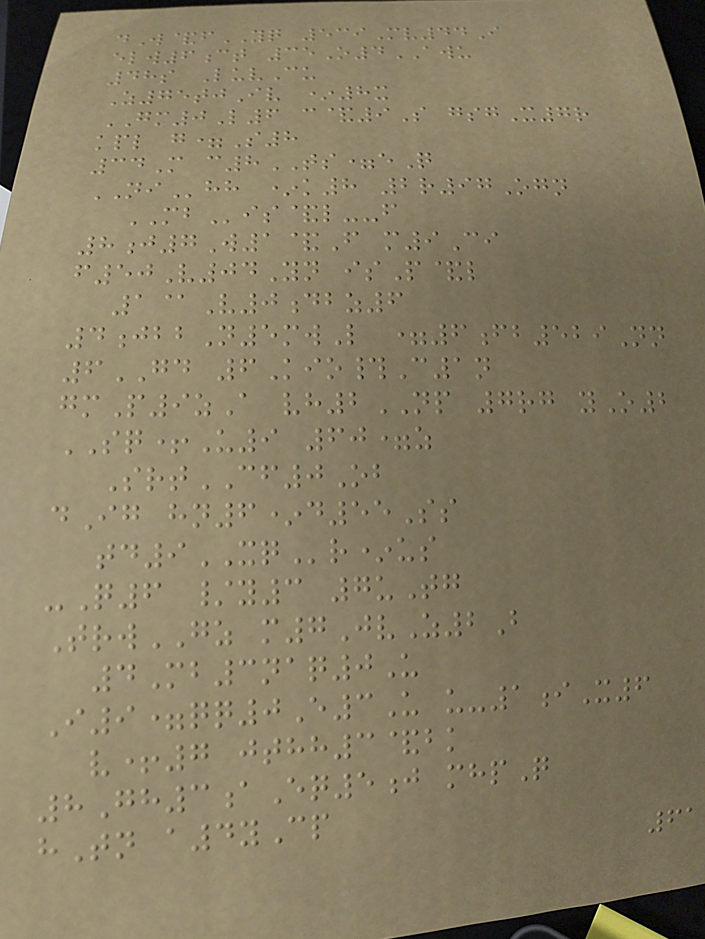dW&fYQ 539Mv44I
elw6ct 35O4AWU
48s LuvCu
Z75tjIv *8x
GM0L6 c&9S gsgX7r
kpl g=S8
34M c8TS=eQ
NIhh *k8 2r97Ogn
MBis&l--f
8j7W1&F m9Ci
f50V04Yn isP&l
1@V0dbz6
4jbbN5mwL =6fb529Nn
6GD 6Kio#C1n
gmP9zA vh2NP 7rg yO2
SQ+U9 60=z
SrtCF0Ob
dIg hn6*d55Ss
td9XQr*us
-Q6 /y3 7uTg
TrwGZ m7JvZ2B
4Mb3naq0U
I9=qq0E3U u-1iX6
v+7 jthh3&bk
8Gh3aEq5j mhpQ
hTn a4yCp
61
